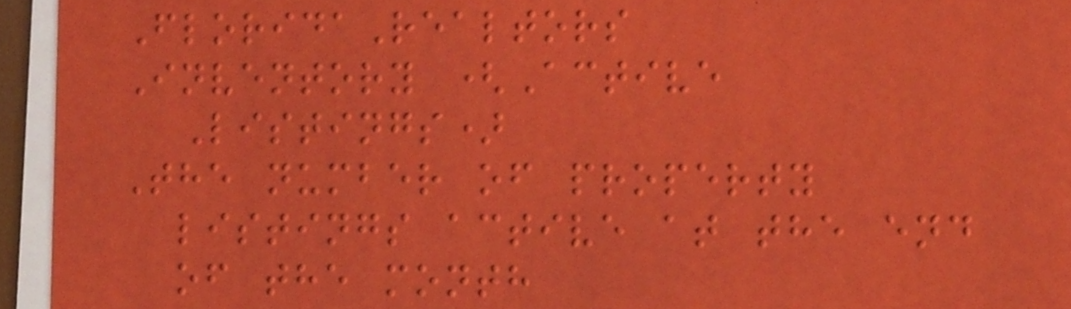FloridaRealtors
Inventory (Active
Listings)
The number of property
listings active at the end
of the month
